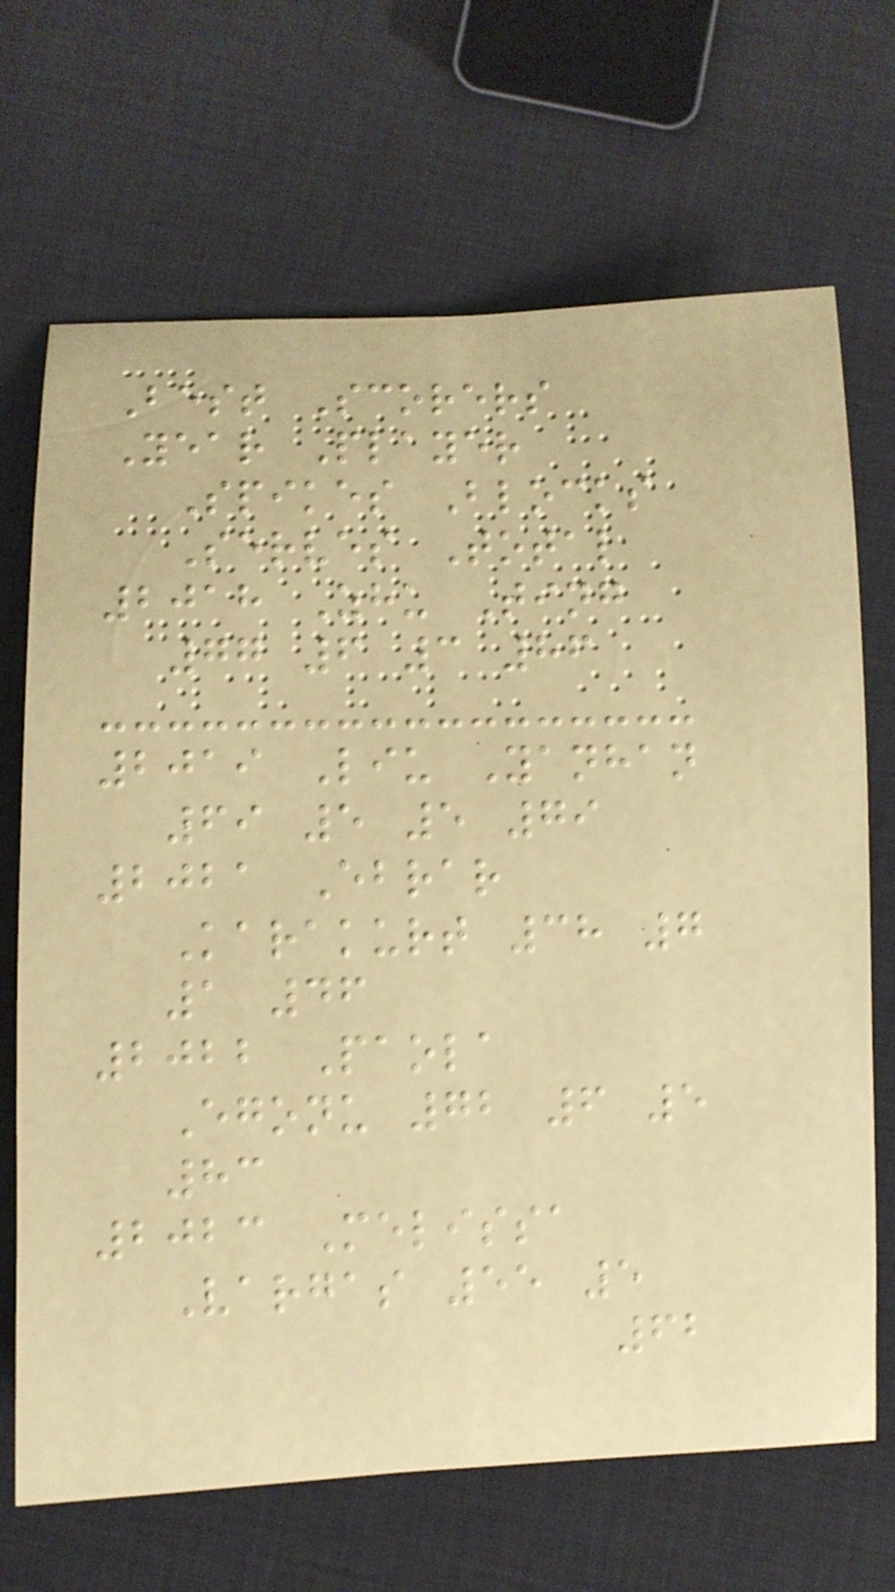Best Scorers
Year Player
Spikes Blocks
Serves Total
2018 Zhu Ting
77 6 3 86
2019 Liu Yanhan
69 5 5 79
2021 Ebrar
Karakurt 38 7
1 46
2022 Paola
Egonu 72 6 5
83
2023 Melissa
Vargas 55 5
62
